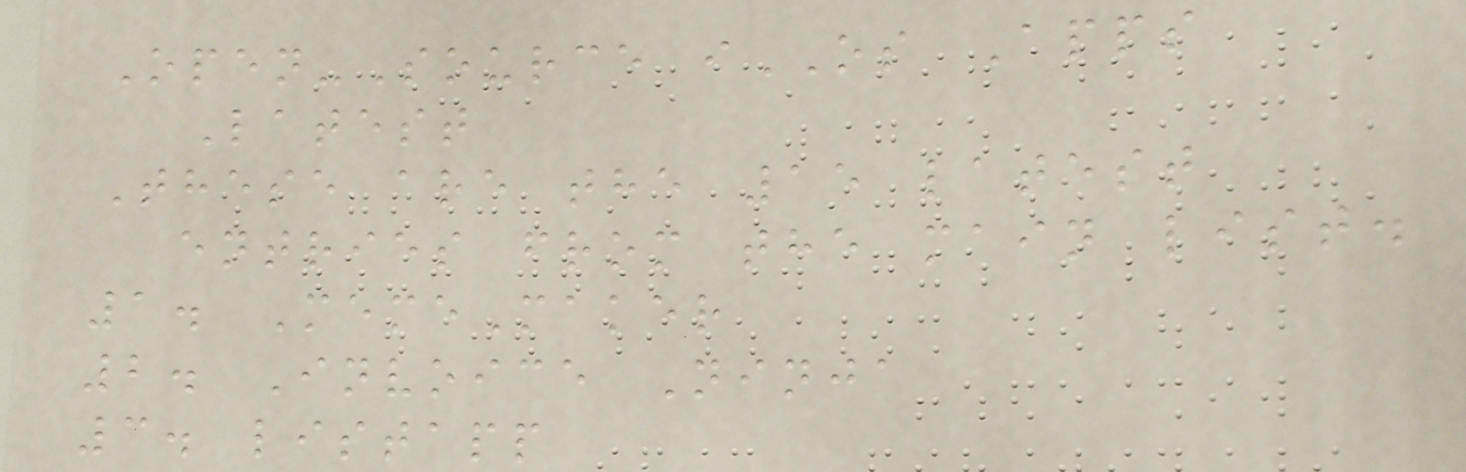Open-Source iOS Apps
Latest
These are the 15 latest
entries from the main list.
1. MemeMaker
2. Invoice Ninja
3. listapp
